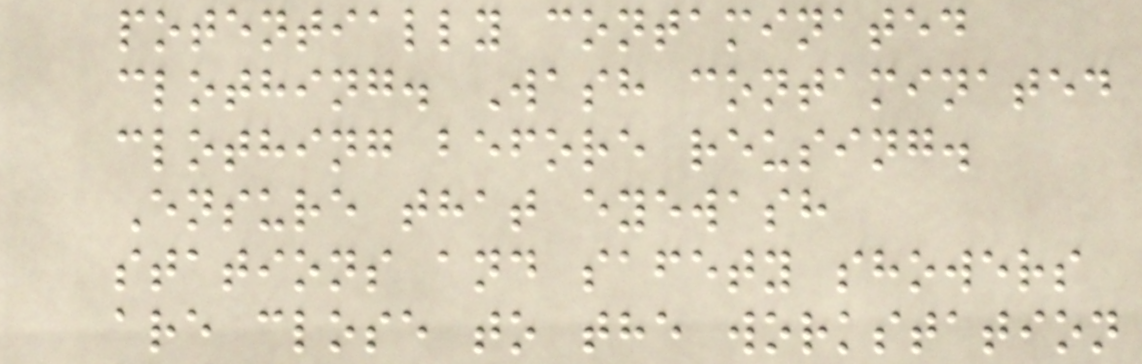potentially contaminated
clothing. Wash contaminated
clothing before reusing.
Ensure that eyewash
stations and safety showers
are close to the workstation
